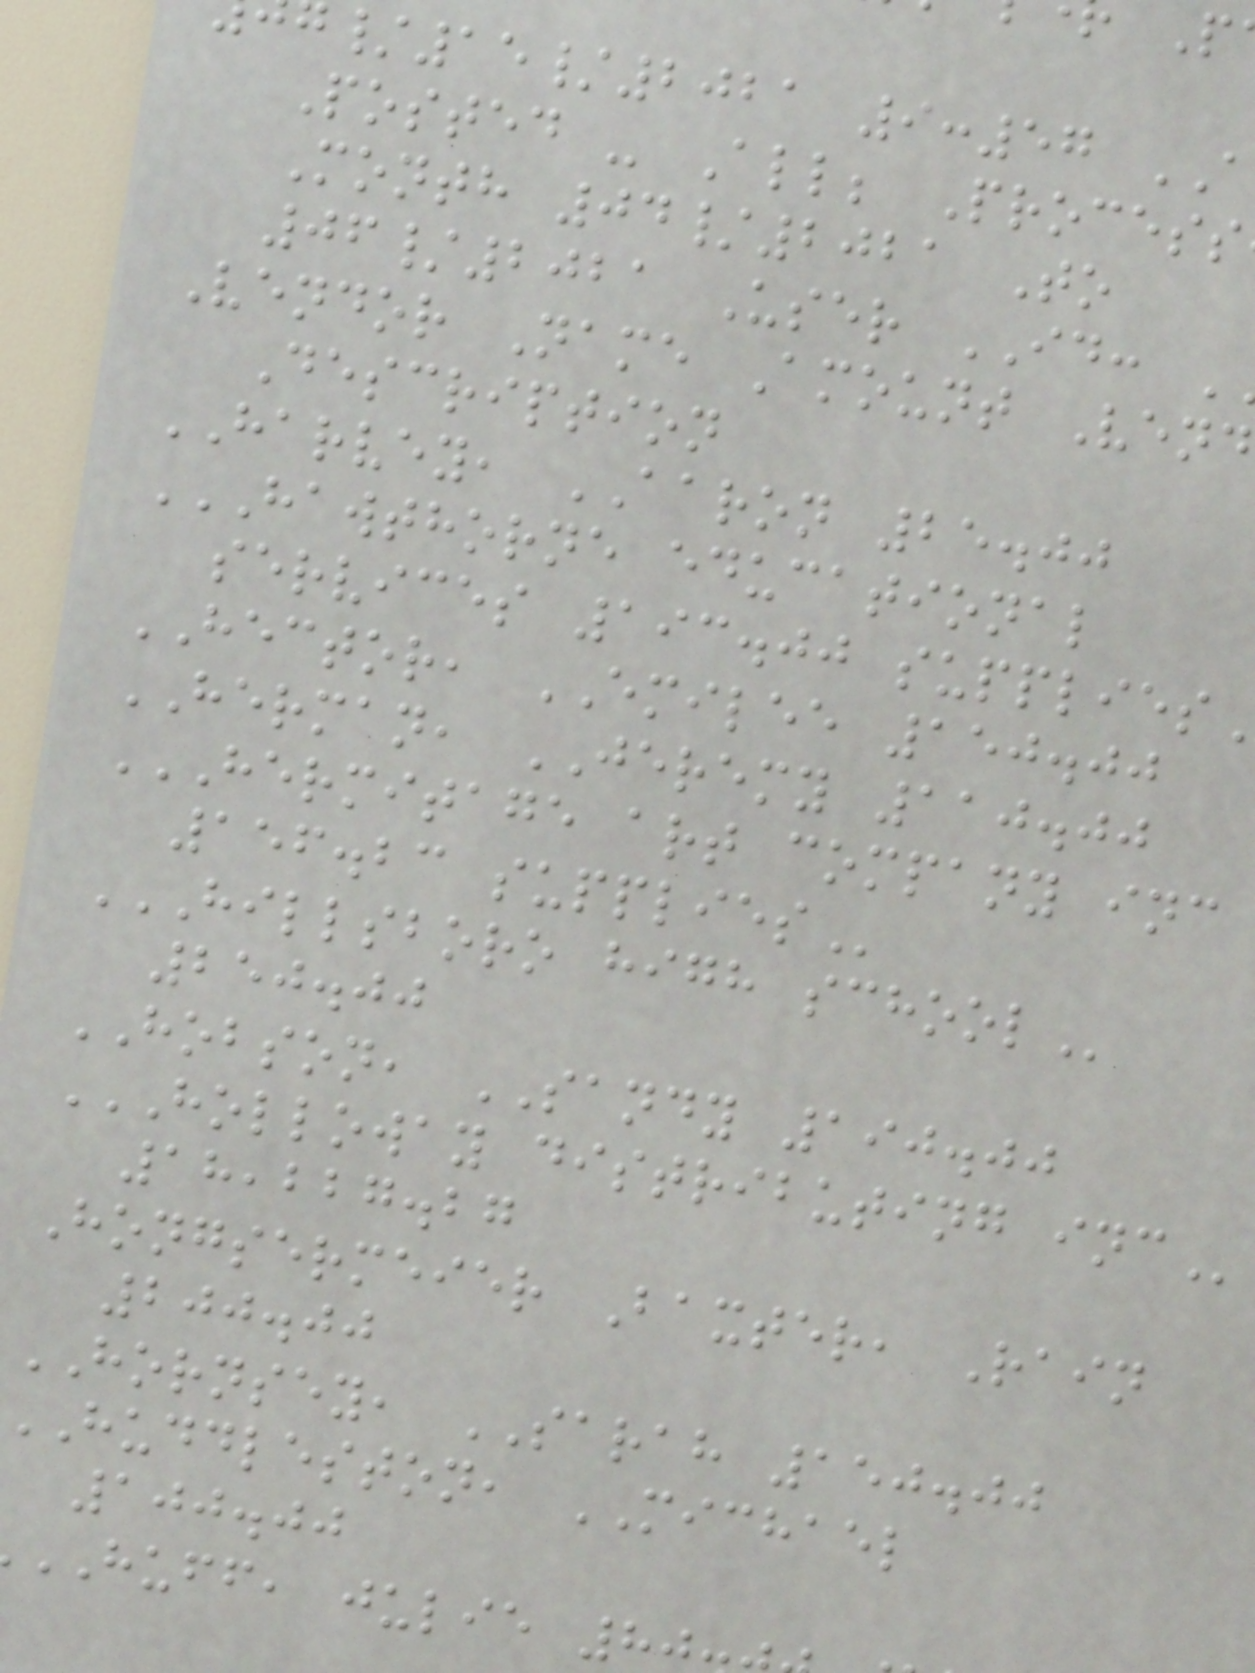/15/2021 9:57
Posted - All; Process
Month 04/2021 To
06/2021 User ID:
Vendor Name Amount Vend
Description
HARVEY, AARON 25.00
HAWTHORNE EDUCATIONAL
services 193.00
HECTOR, EMILEE 150.00
HERMAN, JEREMY 110.00
HERMITAGE ART COMPANY INC
156.23
HILLSBORO HIGH SCHOOL
250.00
HOBSON, SANDY 190.00
HOLLOWAY DISTRIBUTING INC
18,227.27
Hongsermeier Baxter, Rain
200.00
HORNSEY, SARAH 150.00
huddleston, MICHAEL
100.00
HUFF, julie 8
